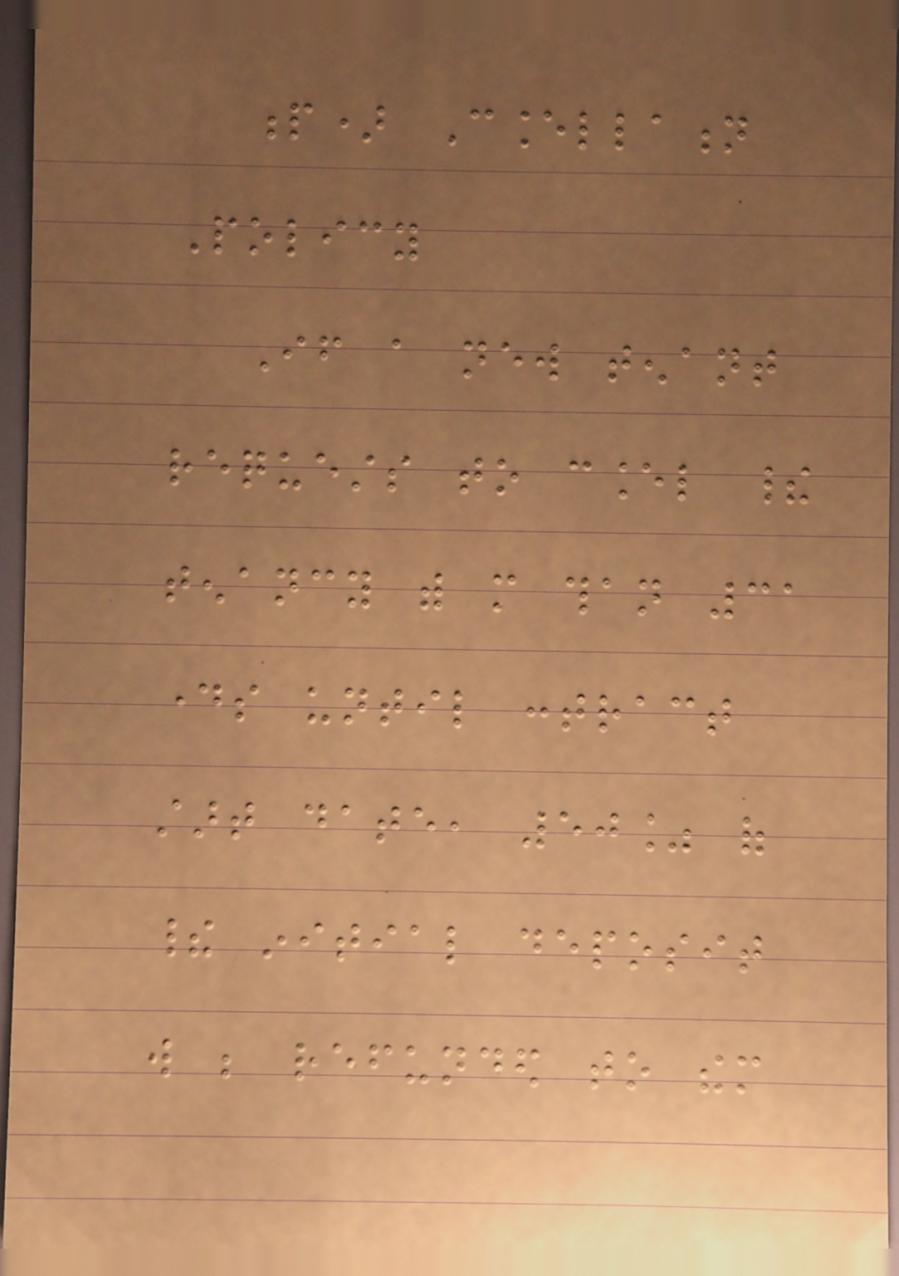p) Cancellation
Policy
If a new tenant
requests to cancel their
tenancy with more than 31
days until contract
start date, 50% of
their initial deposit
will be refunded to them
